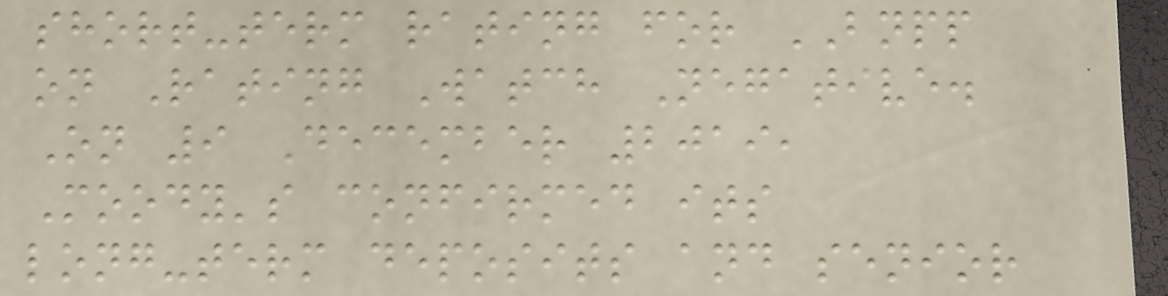short-term rating for BNPP
on Rating Watch Negative.
On 9 December 2019,
Moody's confirmed its
long-term deposits and senior
